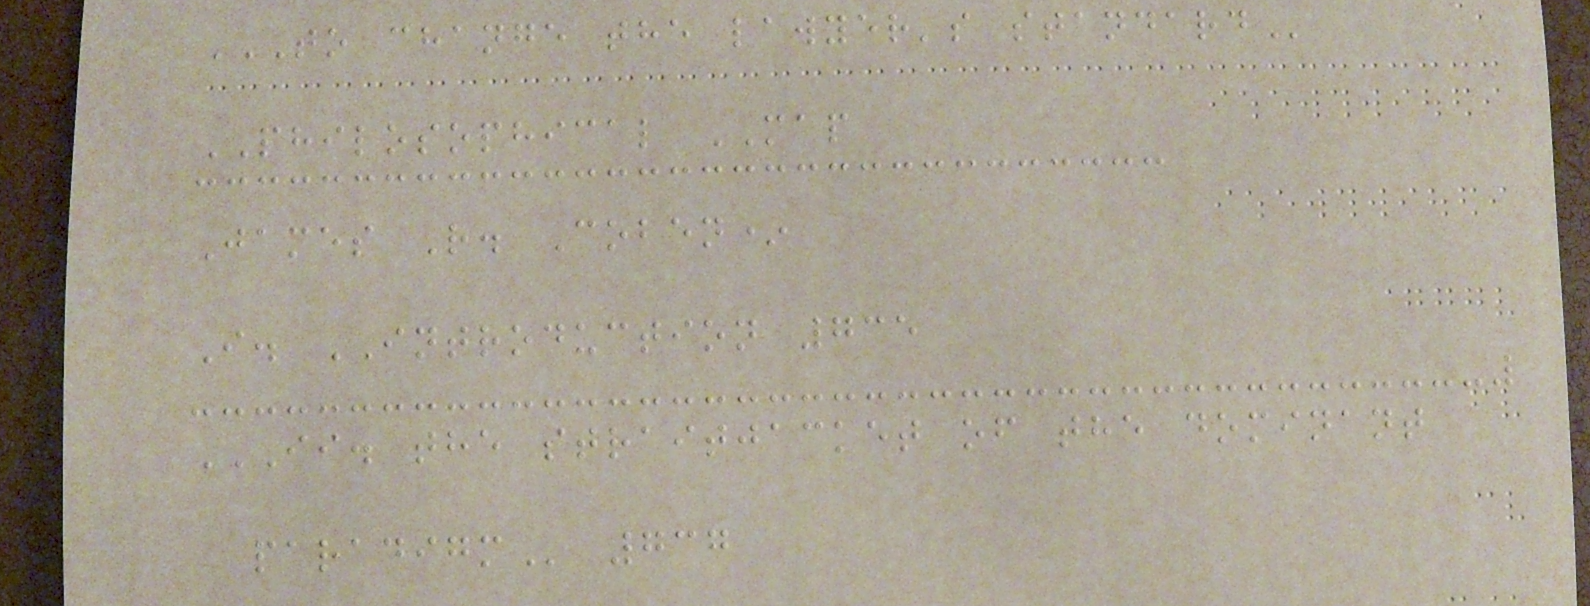TO CHANGE THE LAWYER'S STANDARD
PHILOSOPHICAL MAP
James R. Coben*
I. INTRODUCTION 735
II. THE STRAITJACKET OF THE DOMINANT
PARADIGM 737
